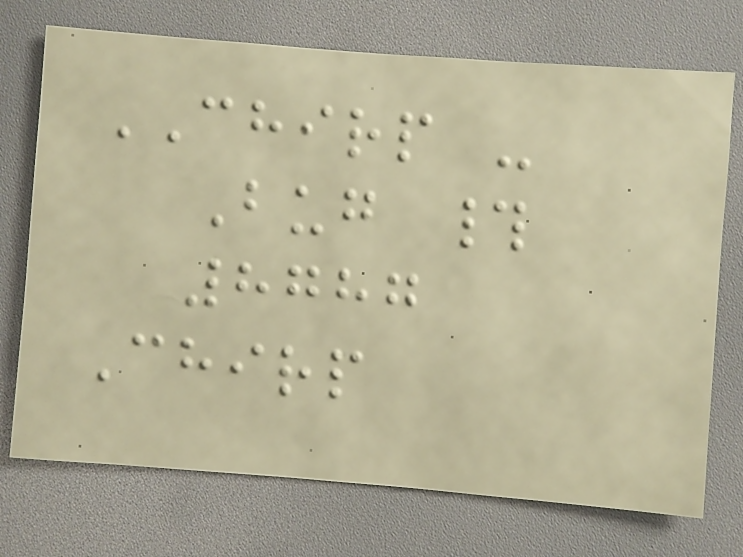CHIRP -
Bug #
8787
Chirp
